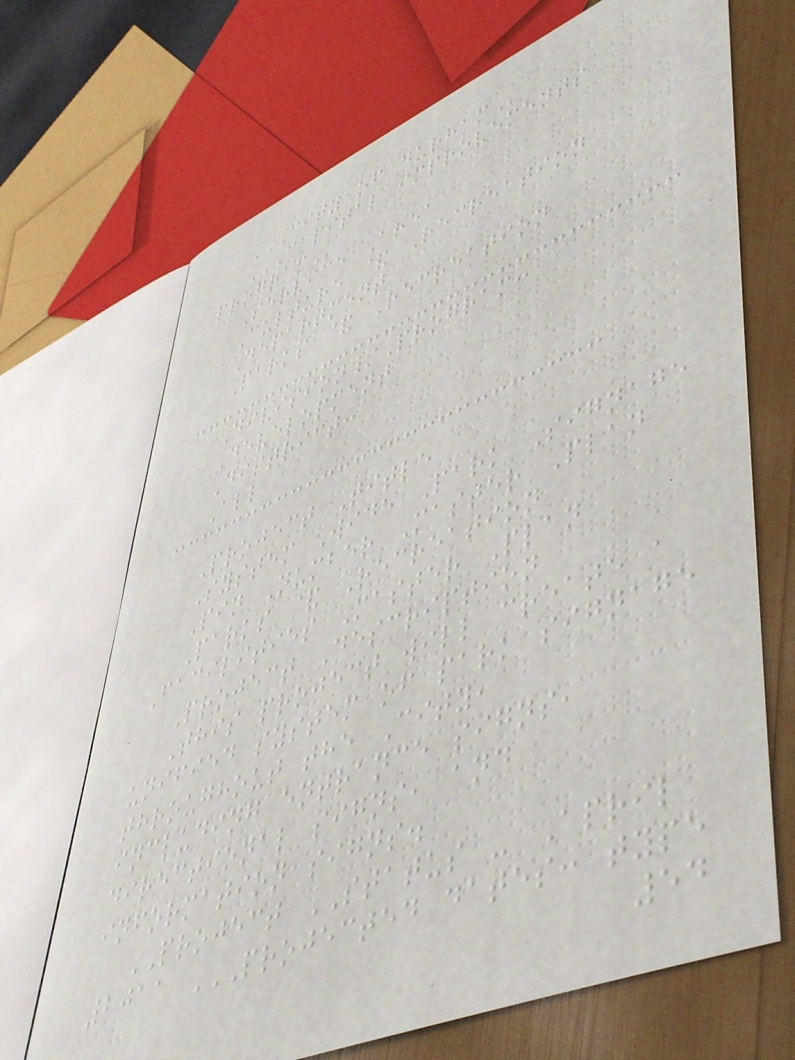CITY OF DURHAM
CAPITAL IMPROVEMENTS
PROGRAM
Service Area
Culture & Recreation
Department
Parks & Recreation
Division/Program:
Development
District:
All
Project Title
System Wide Park Signage
Pin Number Master Plan
Parks & Recreation
Facilities Master Plan
Project Description
This project will create a
unified system of park signage
throughout the City,
including entrance signs,
directional signs, and
information signs.
PROJECT STATUS - April
2011 PROJECTED DATES: TYPE
54
